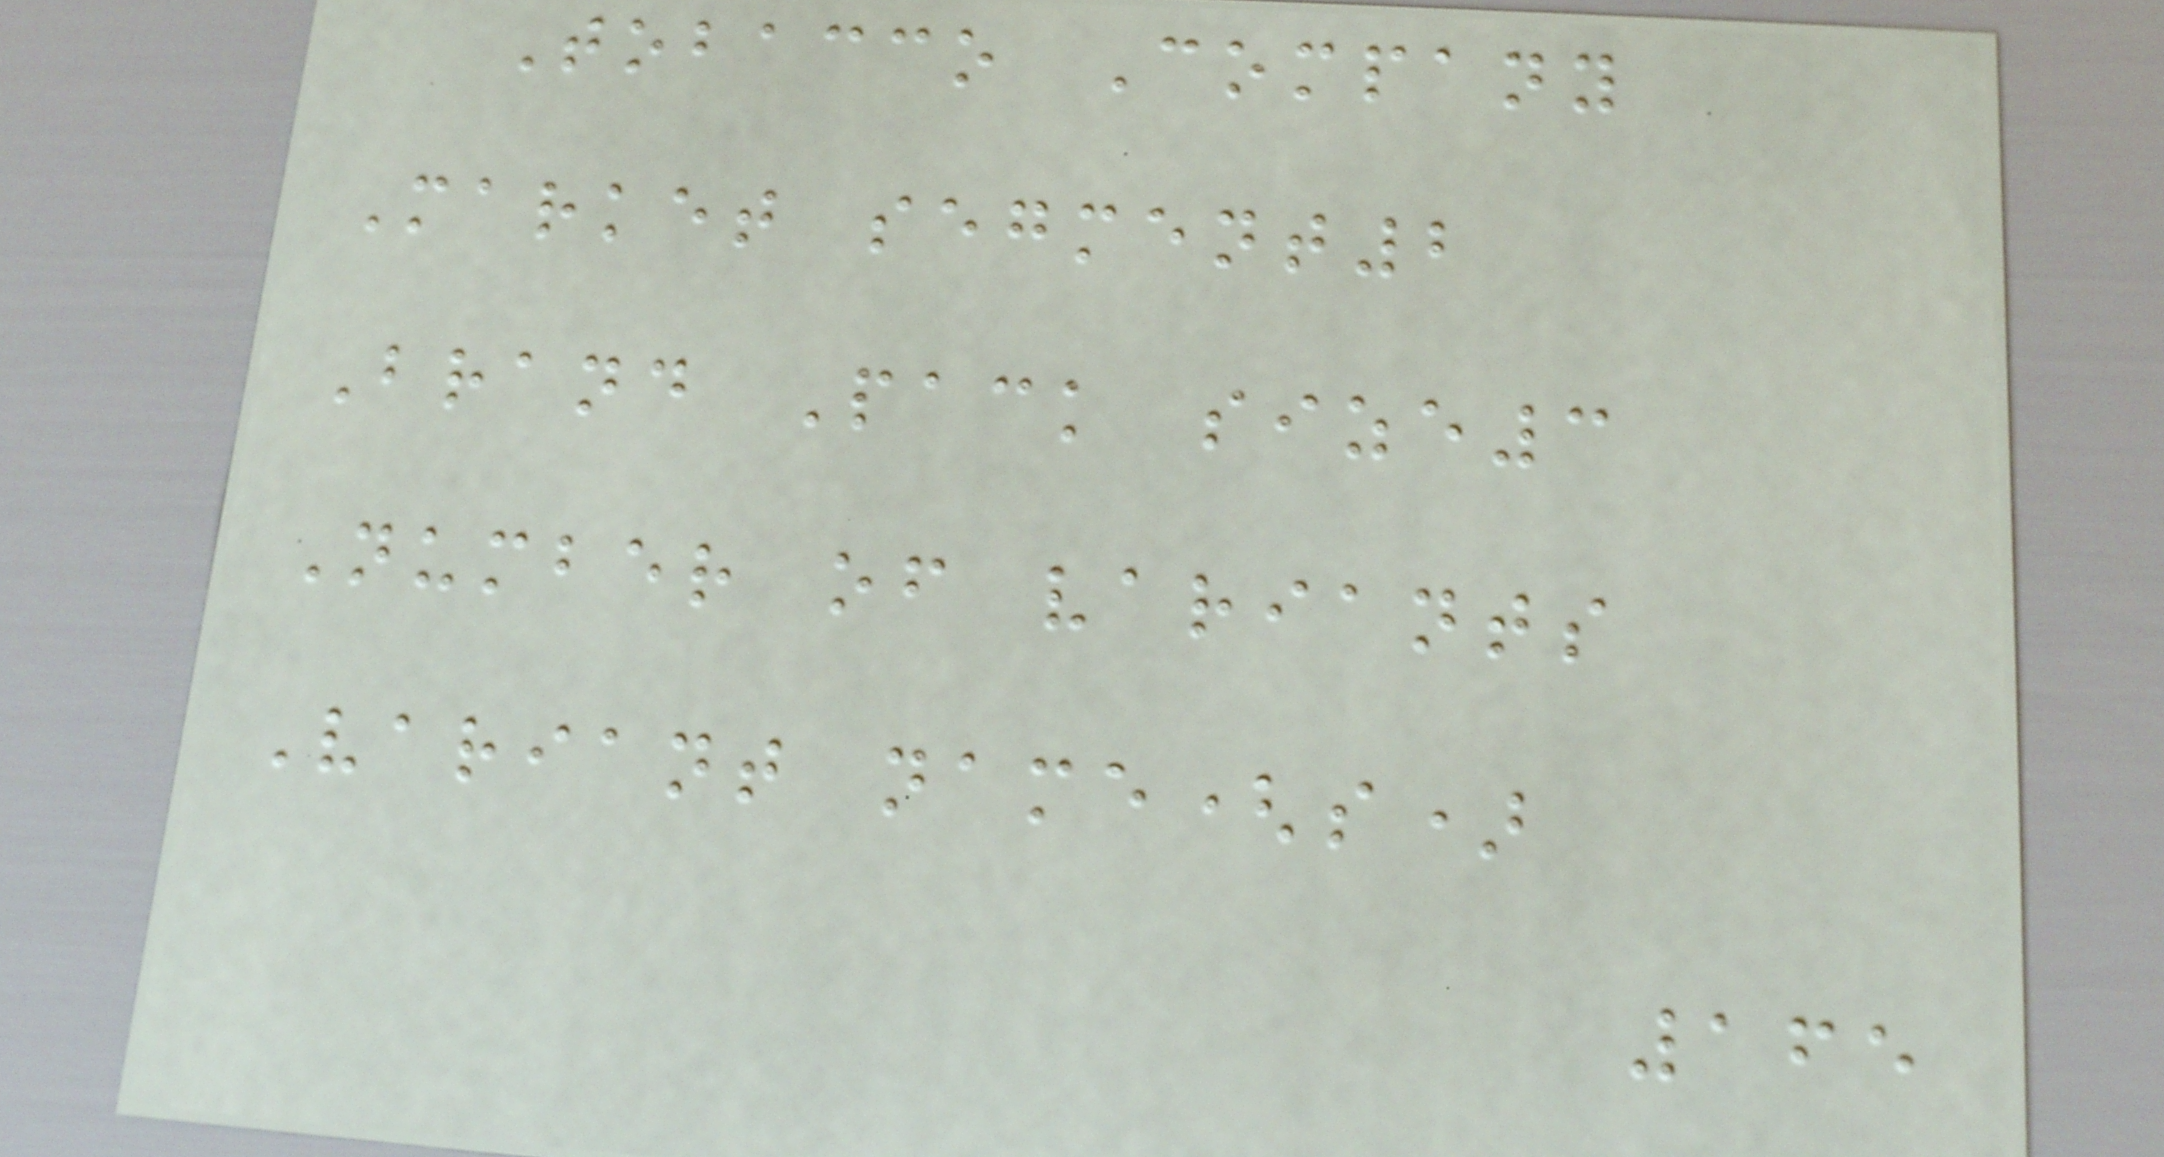Tobacco Company
Market segment2
Brand Pack size3
Number of variants
Variant name(s)
165
